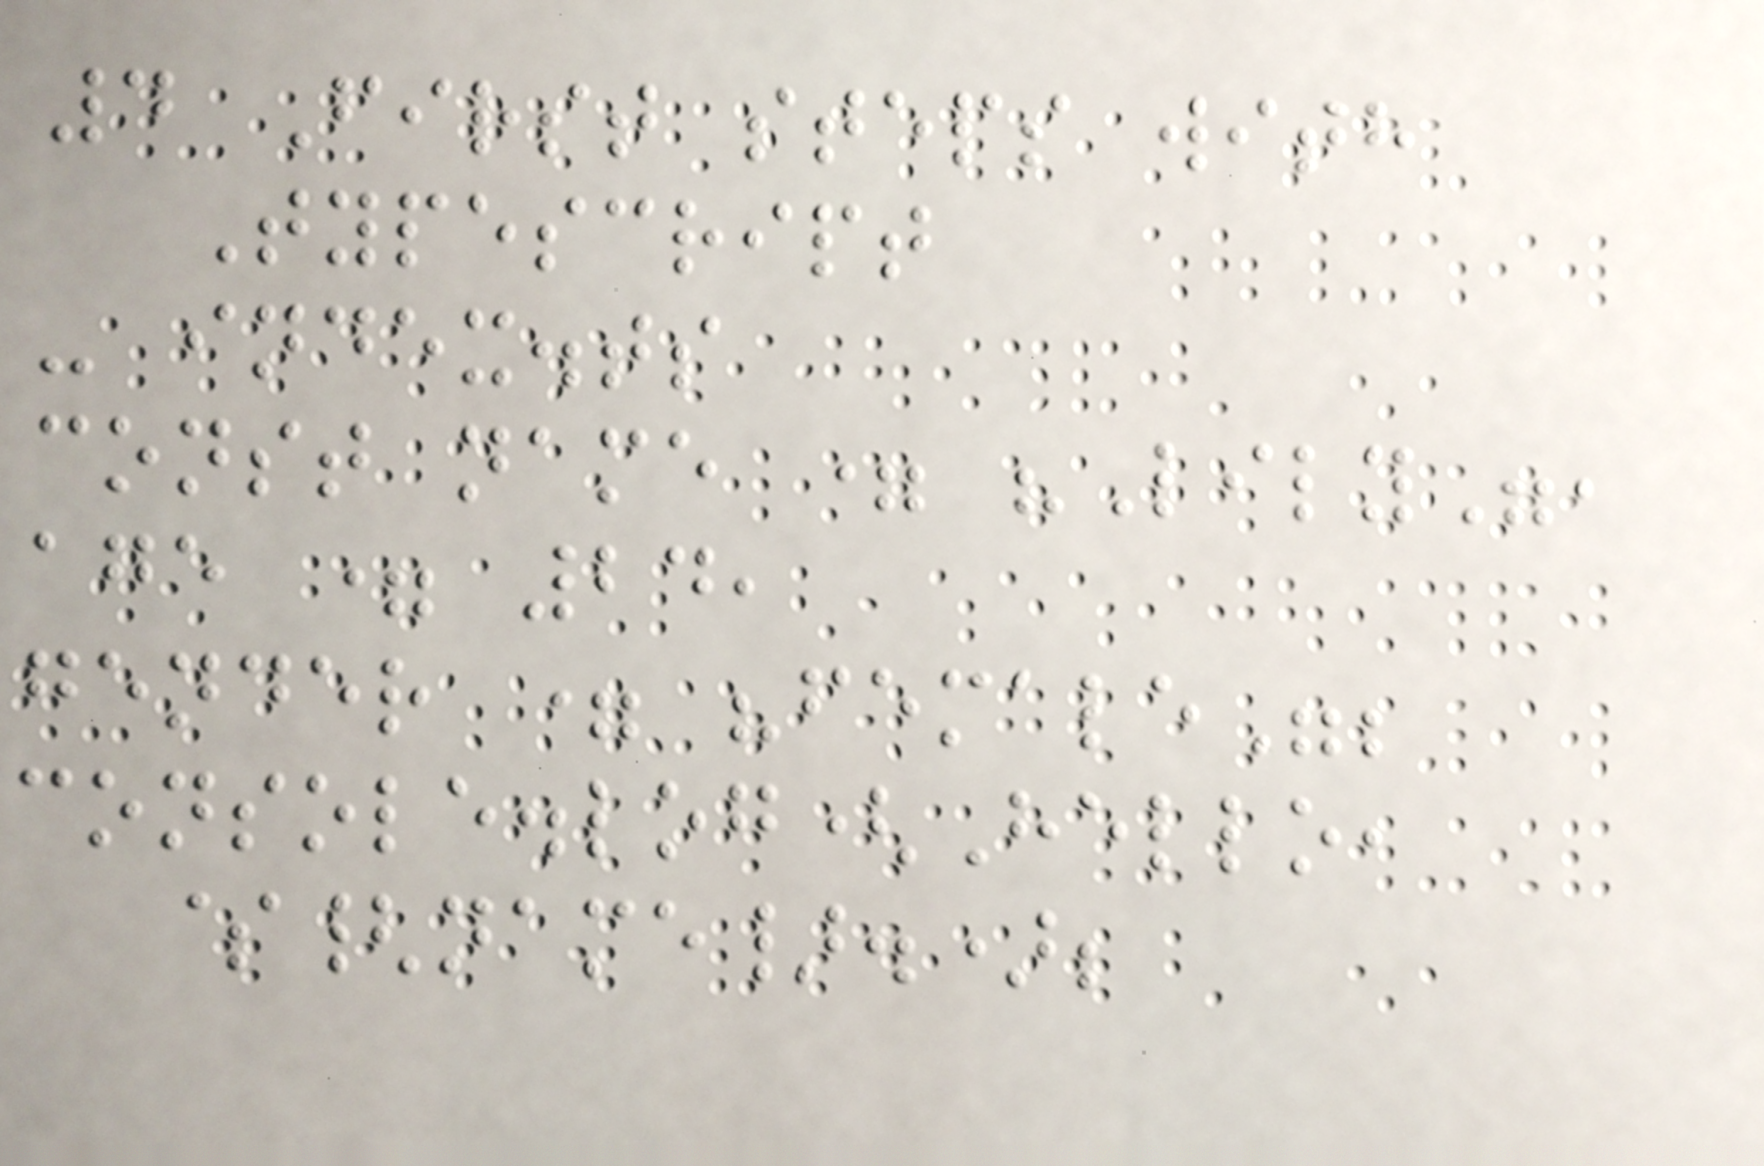4 First steps with
Typescript
- index.ts
const name = "Lily",
age = 24,
gender = "female";
console.log(Hello,
${name}.);
